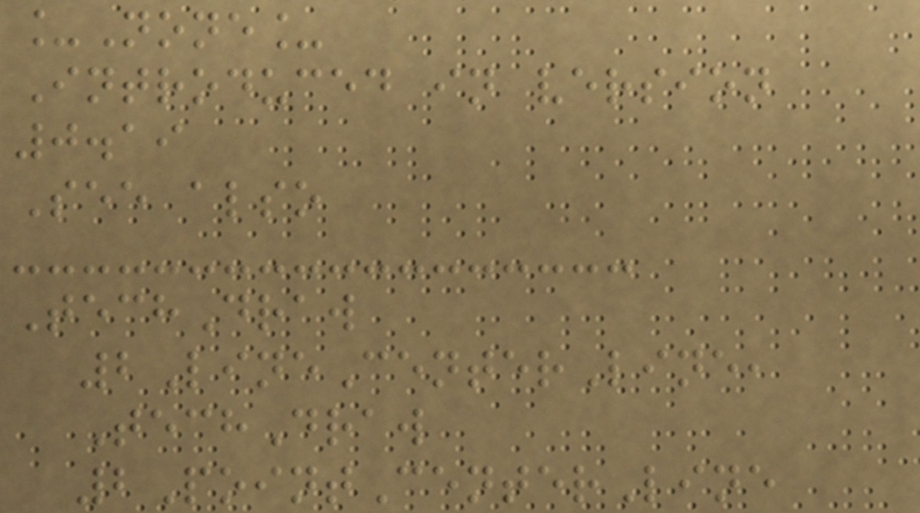_None_
Introduced in version
0.19
See also
TechDraw
2LineCenterLine,
TechDraw
2PointCenterLine
